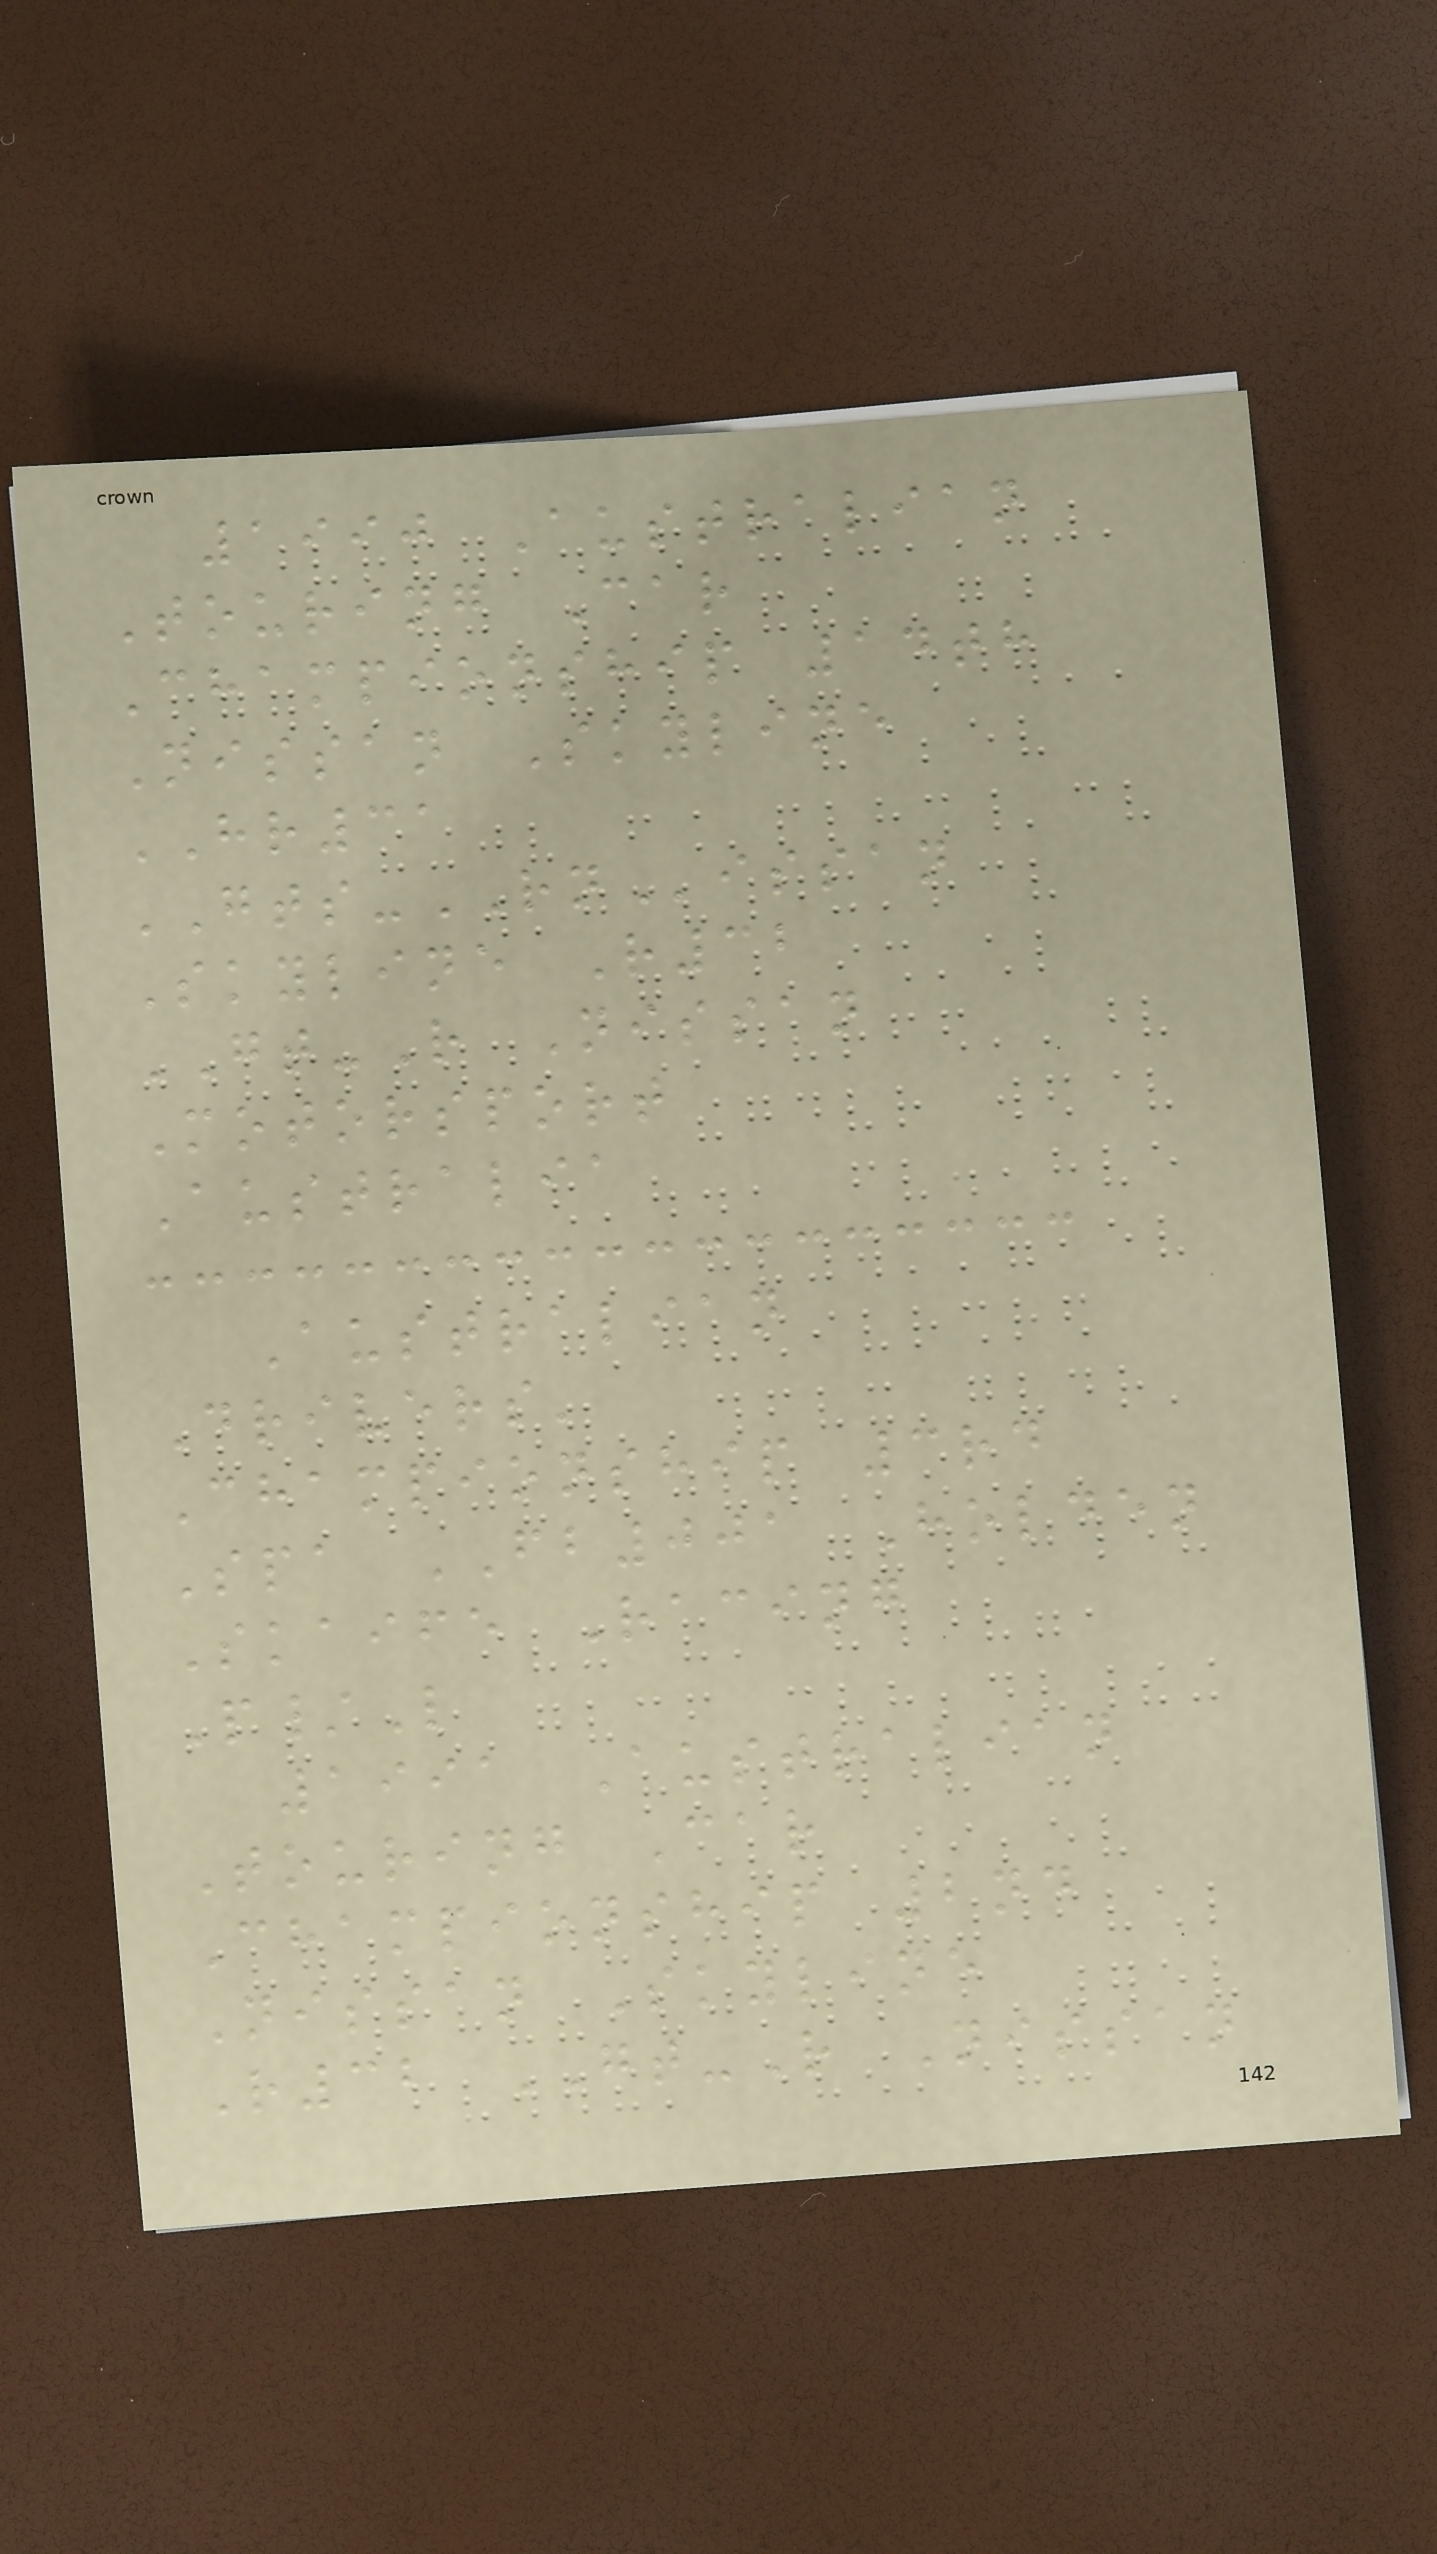1990 Australian
Touring Car
Championship 14th
Nissan Skyline
HR31
GTS-RNissan
Skyline R32
GT-R Nissan
Motorsport
Australia
Australian
Drivers'
Championship 3rd
Spa FB001 Holden
Skaife Racing
P/L
1991 Australian
Touring Car
Championship 2nd
Nissan Skyline
R32 GT-R Nissan
